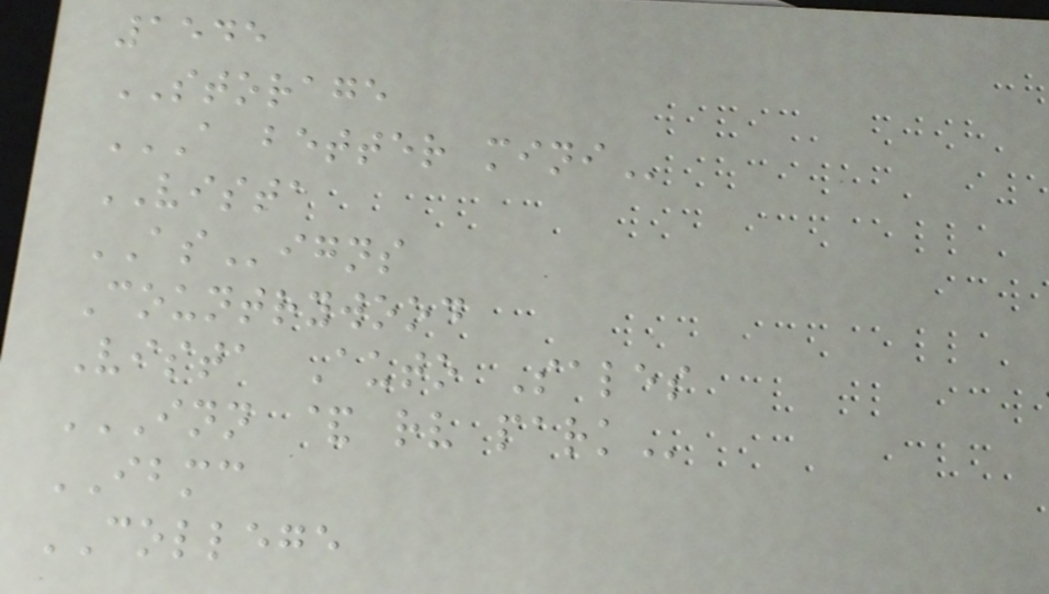1545
STORAGE
A BETTER MINI
VISTA
ASigns
Countrywood
Vista Auto Sales
INN & RV PARK
IBMC
COLLEGE
